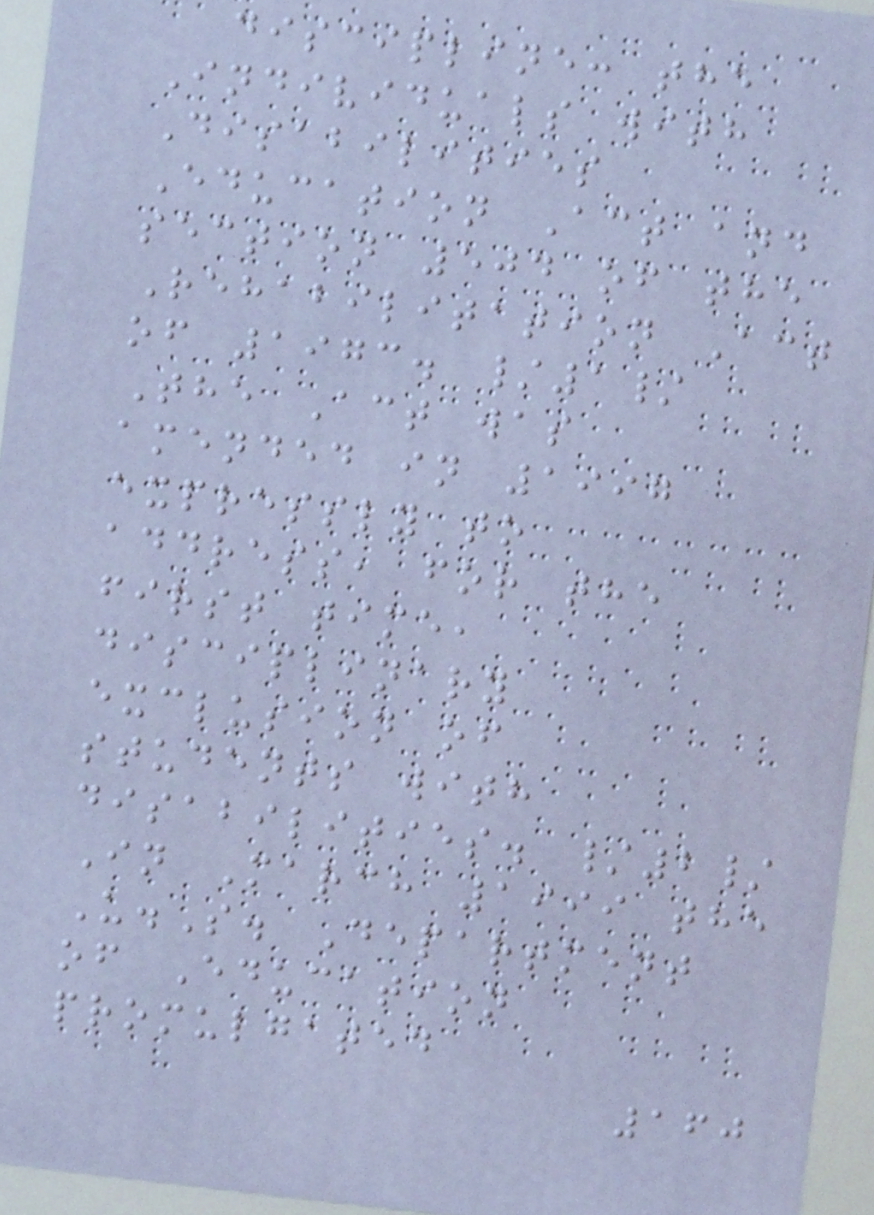discipline: the
Individuals with
Disabilities
Education Act and
section 504 of the
Rehabilitation Act
of 1973. /1/
The Act was
amended in 1997
expressly to
address, for the
first time,
disciplinary
exclusion of
students with
disabilities. /2/
In March 1999 the
U.S. Department
of Education
promulgated
160
